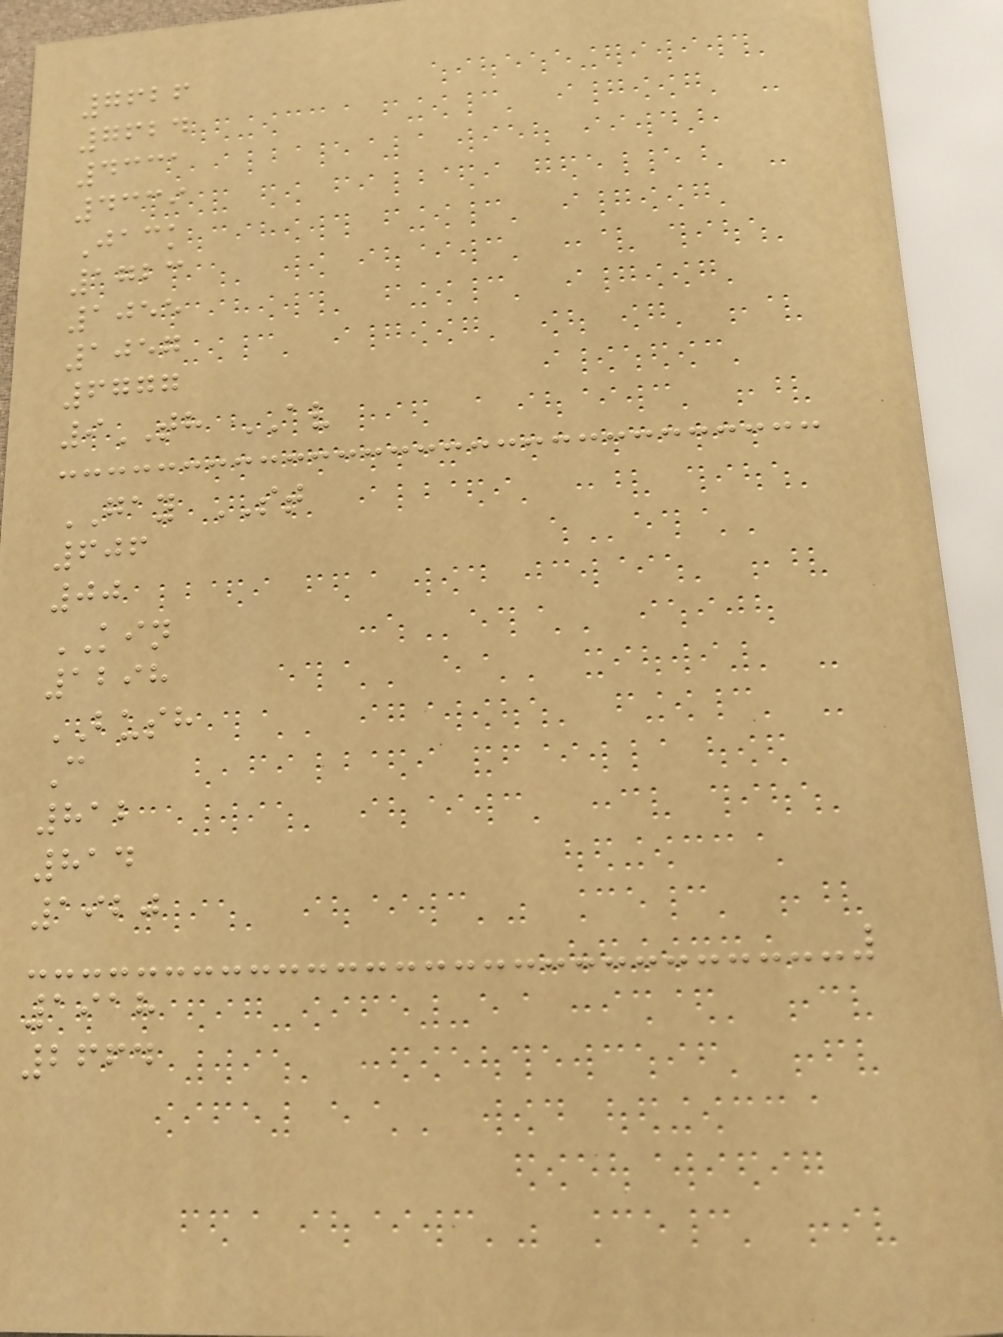7626
7624
4331
4339
Jack
1723
1055
1057
6777
9TH AV
GAY ST
606
00
KIN
1298
BUSH
C
812
814
1920
1918
2664
